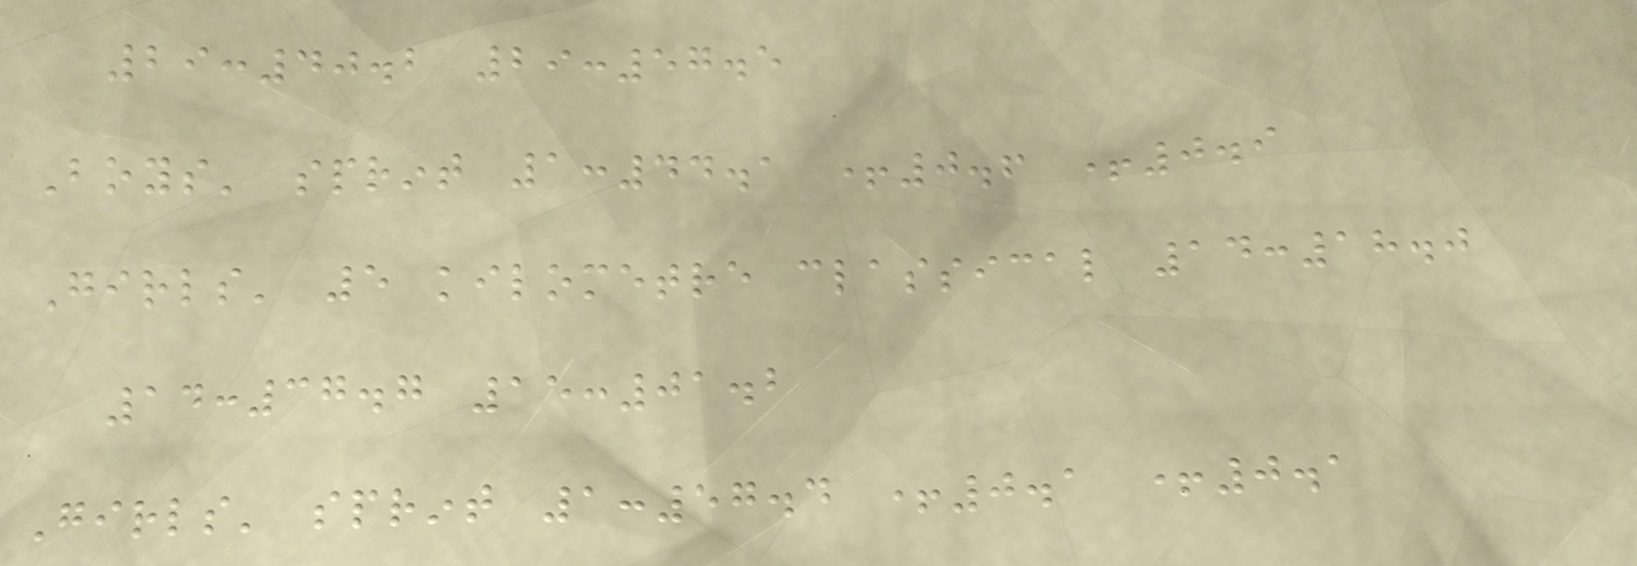29:40.2 29:57.5
Boys' sprint 1:44.1 +0.6 +0.9
Girls' 5 kilometre classical 14:18.0
14:37.7 15:01.2
Girls' sprint 1:57.4 +0.1 +0.1
